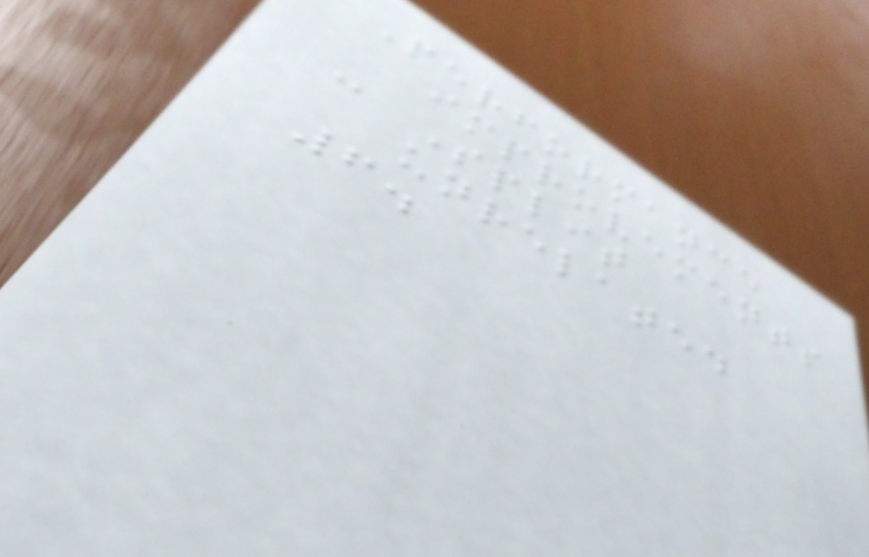Performance
improvements
- Split
unrelated
6.
